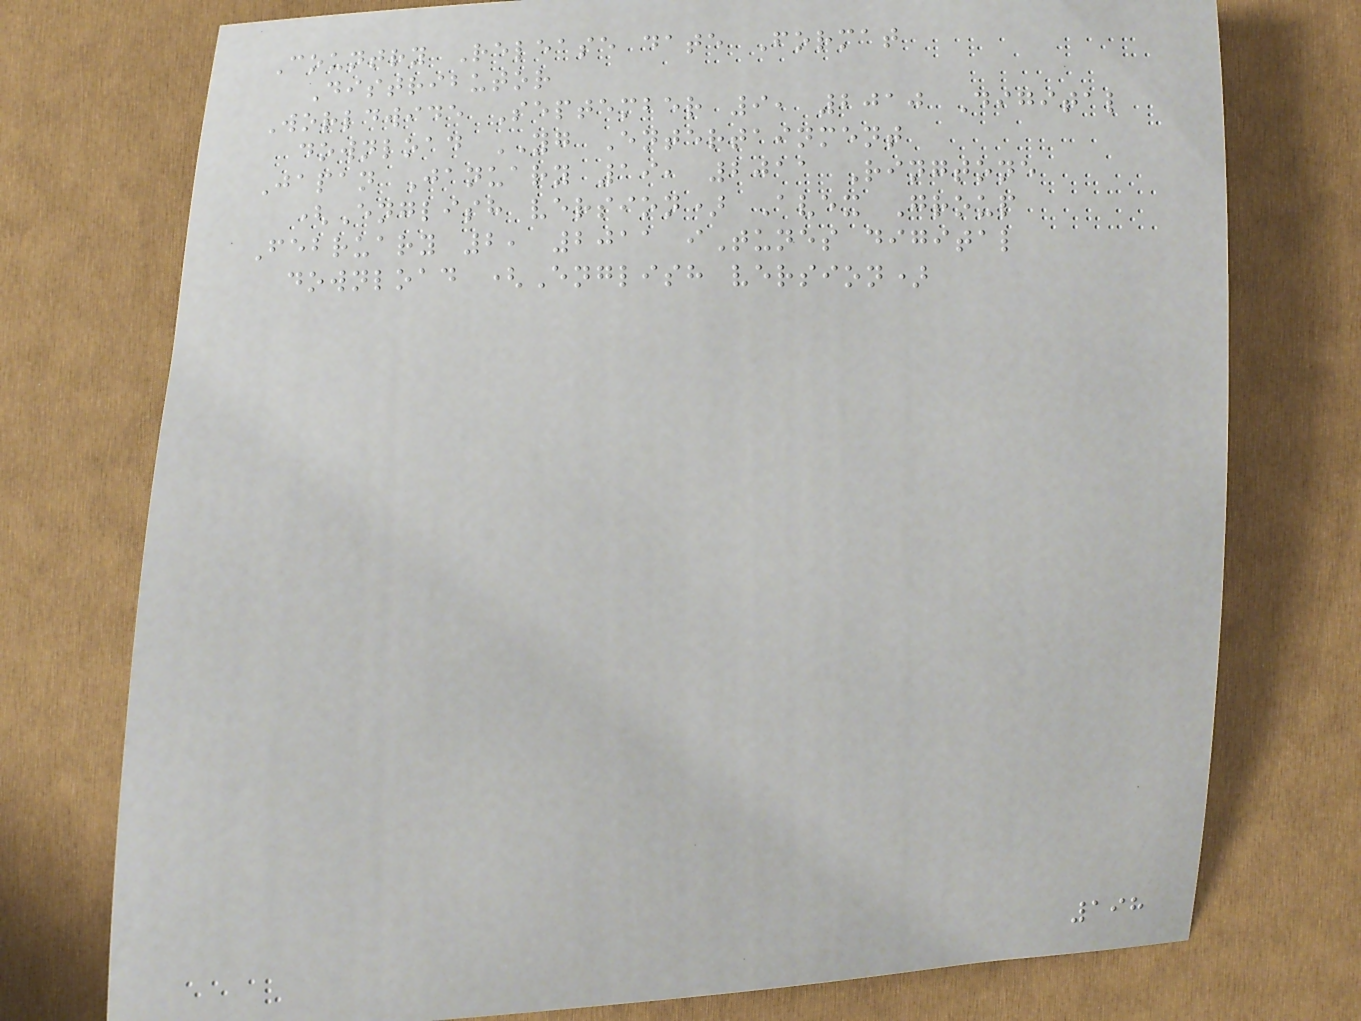Country Release date Format
Distributor
Worldwide September 9, 2010 Digital
download YG Entertainment
Japan January 19, 2011 Ringtone
(English version) Avex Group
February 2, 2011 iTunes digital
download (English version)
198
